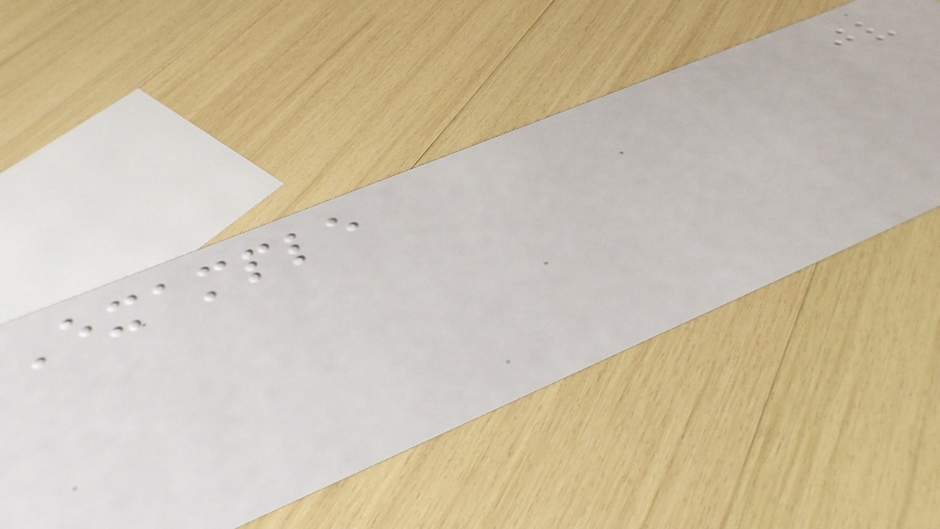Example
